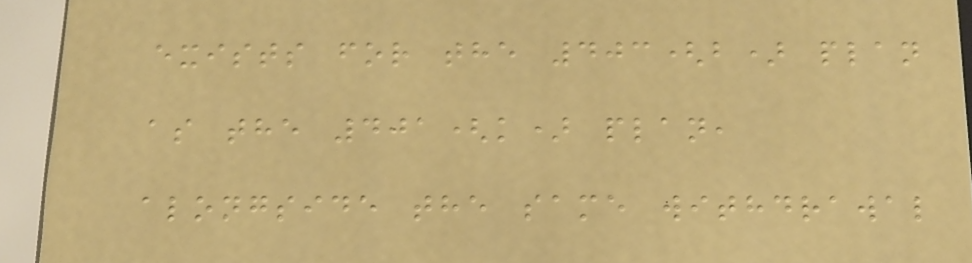exists for the 403(b) plan
as the 401(k) plan,
alongside the same withdrawal
